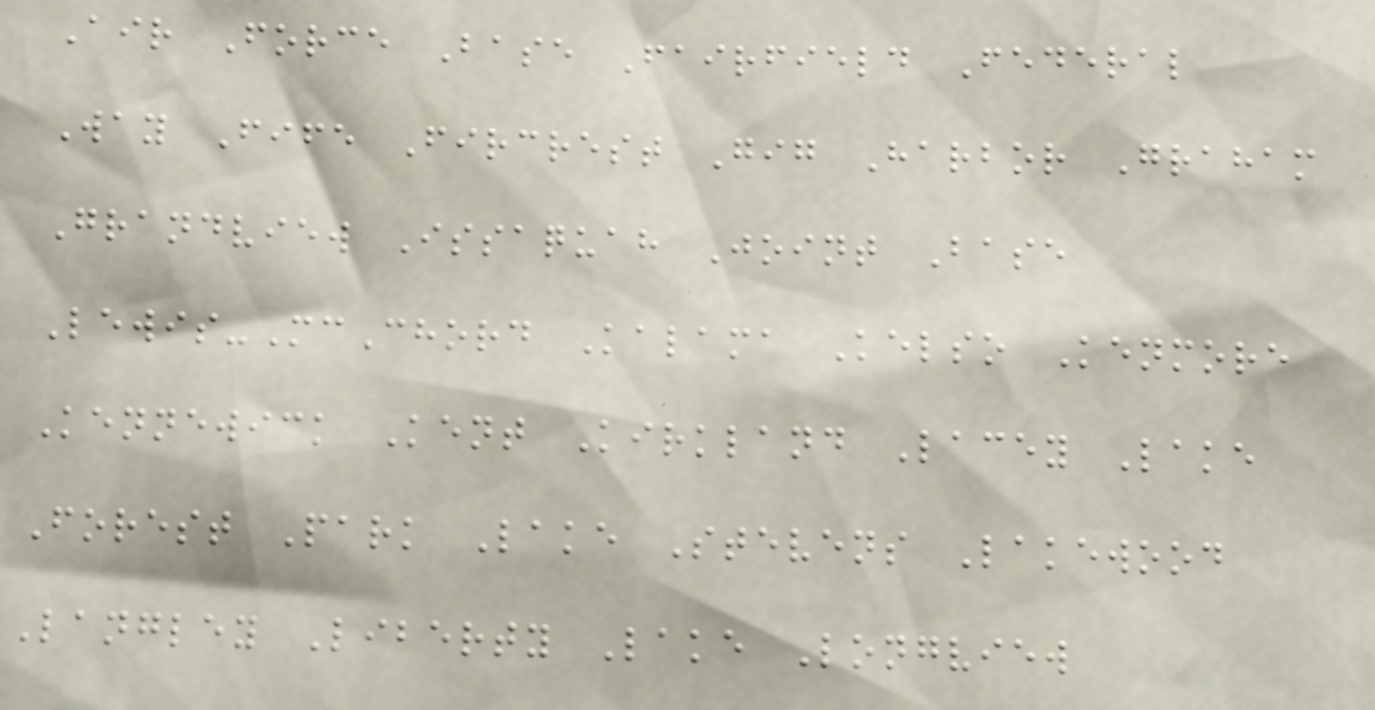Air Force Base Fairfield Federal
Way Fife Fircrest Gig Harbor Graham
Grandview Issaquah Joint Base
Lewis-McChord Kalama Kelso Kenmore
Kennewick Kent Kirkland Lacey Lake
Forest Park Lake Stevens Lakewood
Langley Liberty Lake Longview
